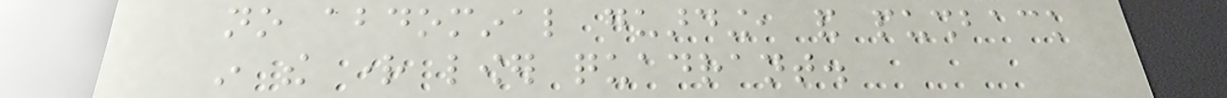no abdominal guarding, and pushback
in the right lower quadrant.
